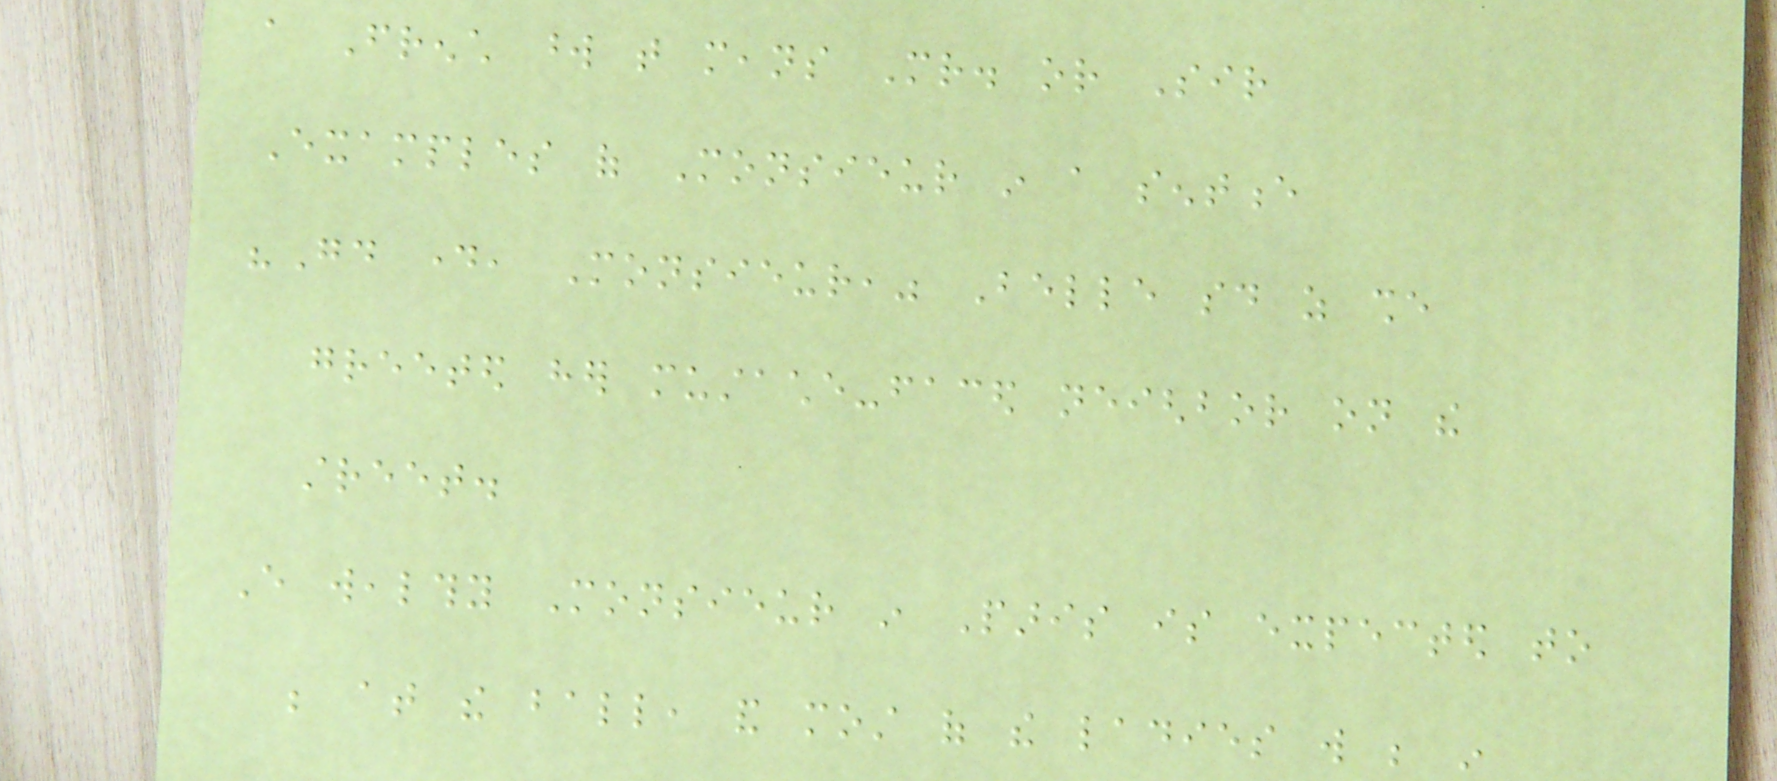a French word that means Mr. or Sir
Examples of Monsieur in a sentence
"Good day, Monsieur," Belle said as she
greeted her mustache-faced neighbor on the
street.
Every wealthy Monsieur in Paris is expected to
be at the ball, and most of the ladies will be in
